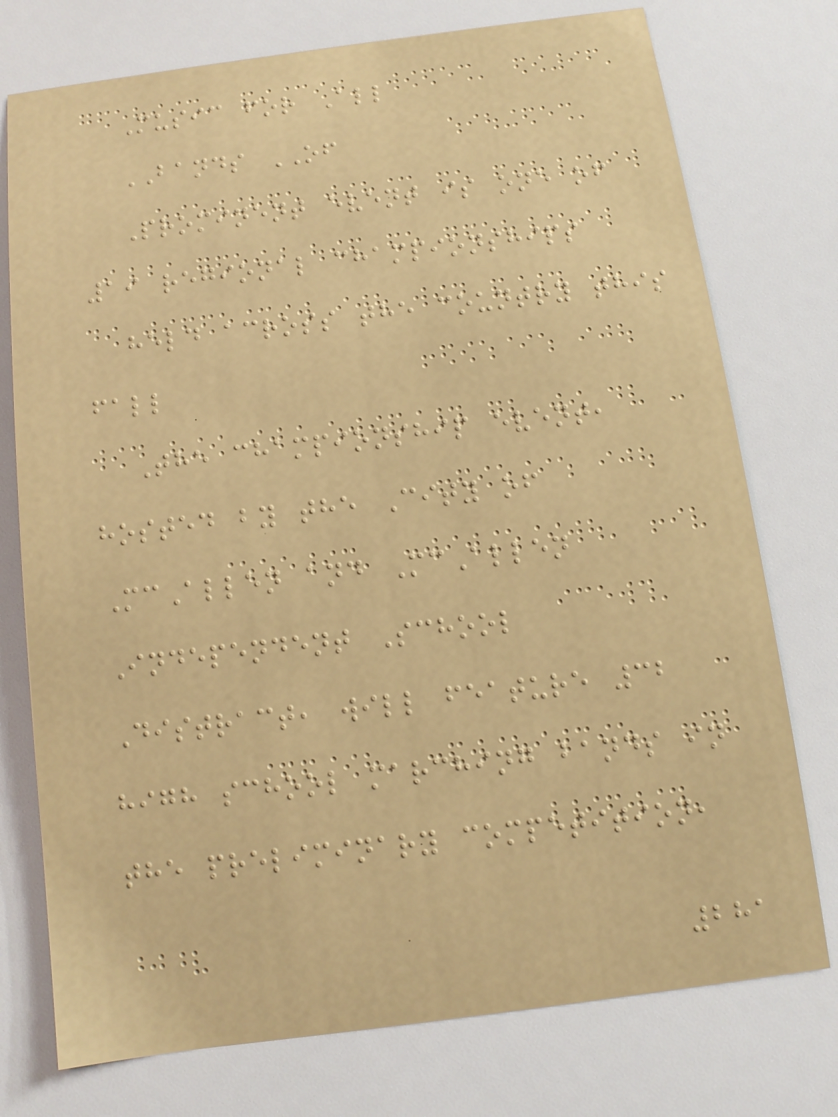Music for All
BANDS OF
Prominent event is one of
19 regional championships
held across the country this
fall
The championship event,
hosted by the City of
McAllen and McAllen
Independent School
Distract, will feature 32
high school marching bands in
the preliminary competition,
281
